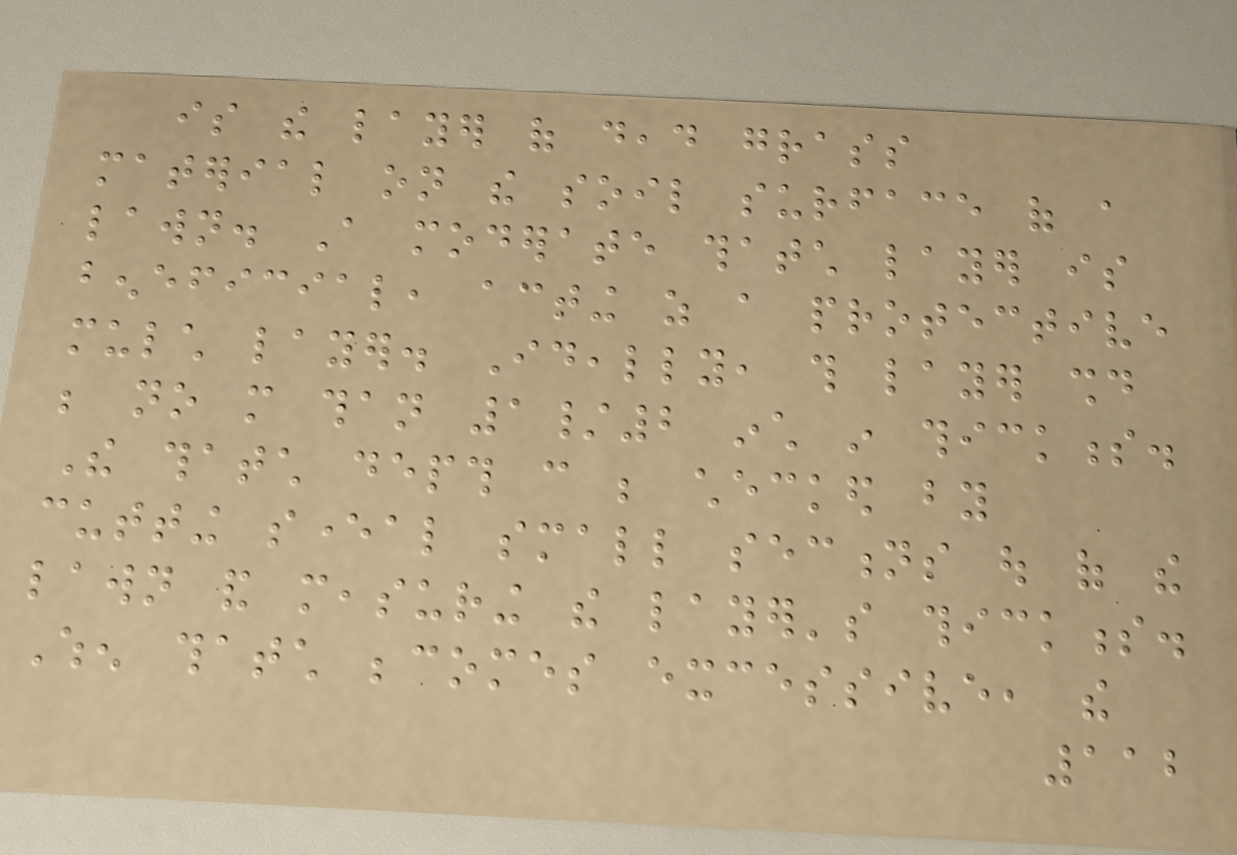is the layer of dead grass
material on the soil surface of a
lawn. A moderate thatch layer is
beneficial, acting as a protective
mulch layer. Ideally, this layer should
be no more than 1/2 inch in thickness.
The thatch depth can be checked by
cutting several small sections out of the
lawn and measuring the layer's thickness.
When thatch becomes excessive, the
112
